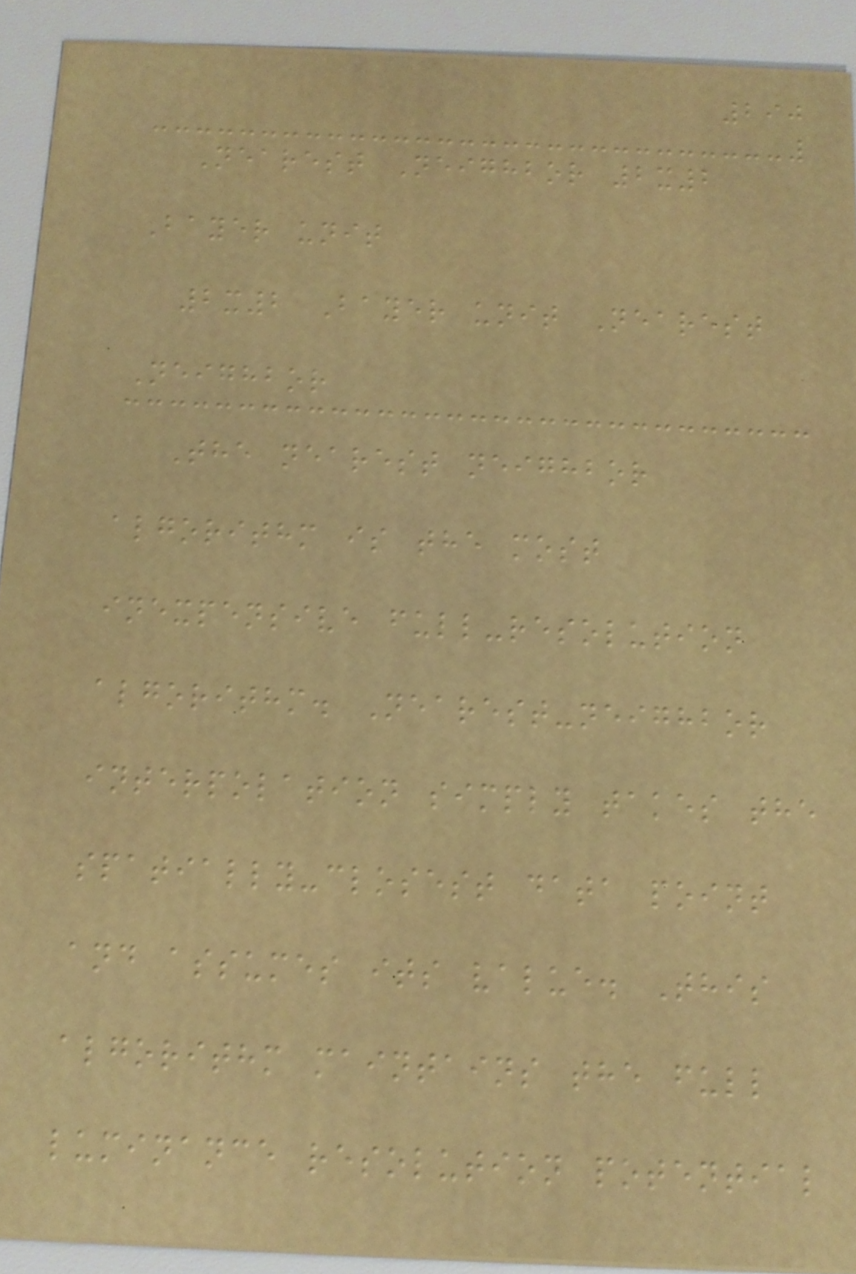290
Nearest Neighbor 2x2
Bayer unit
2x2 Bayer unit Nearest
Neighbor
The nearest neighbor
algorithm is the most
inexpensive full-resolution
algorithm. Nearest-neighbor
interpolation simply takes the
spatially-closest data point
and assumes its value. This
algorithm maintains the full
luminance resolution potential
